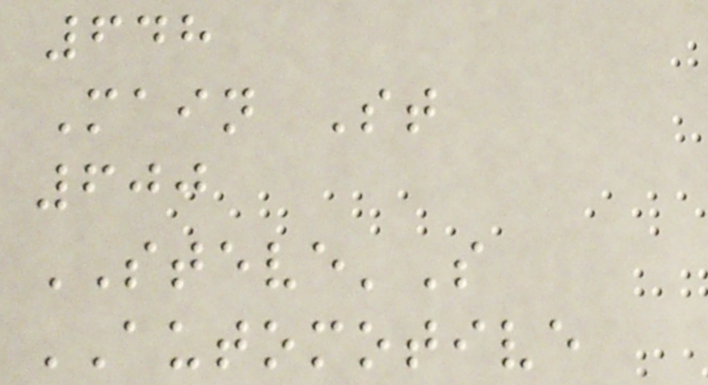648
Main St
600
STEVE'S
AUTOMOTIVE
